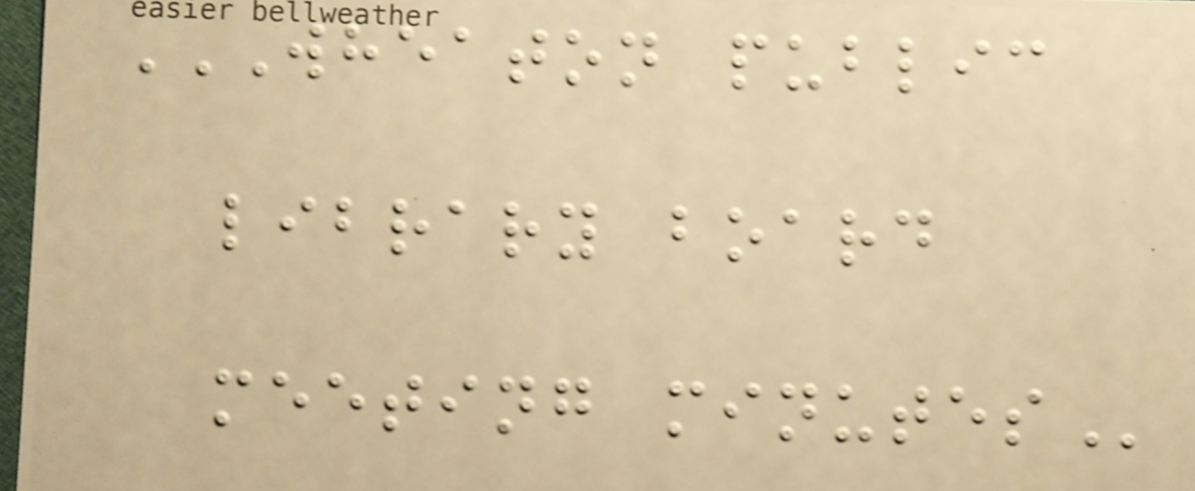WHEATON PUBLIC
LIBRARY BOARD
MEETING MINUTES
